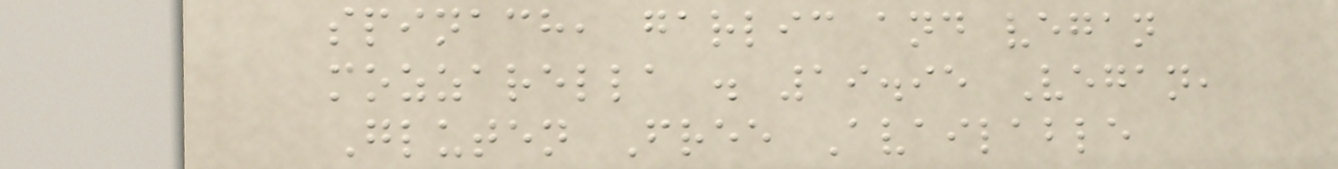spinach, garlic and vegan
mozzarella . 19.95 Vegan,
Gluten Free Available
